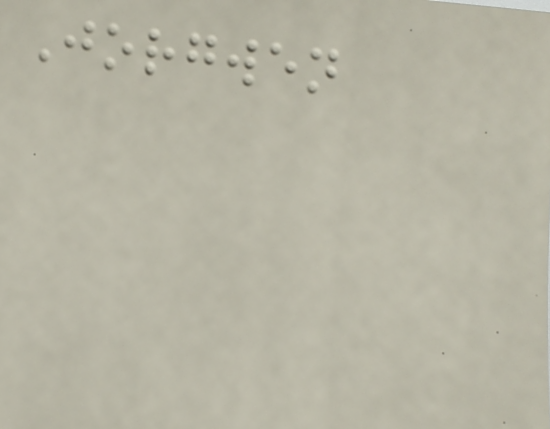Jorgwen
